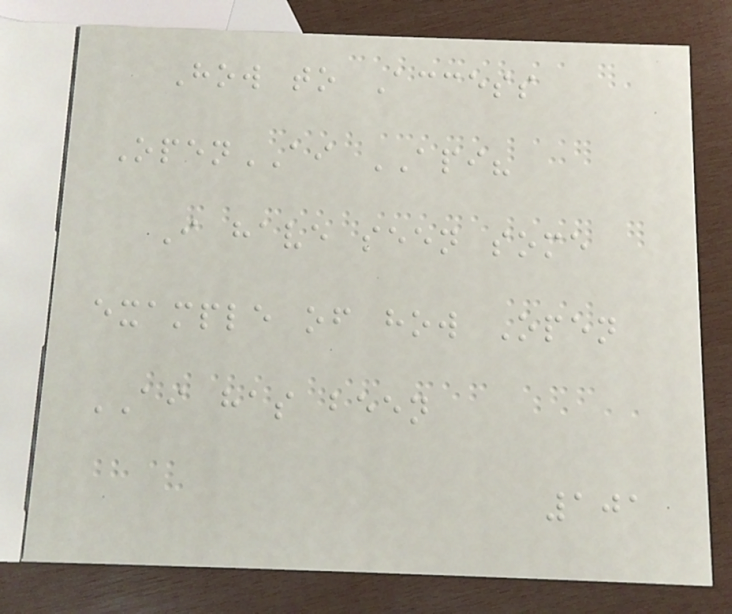How to Access
OpenAI API?
I have seen some
example of how Open
AI has been
101
